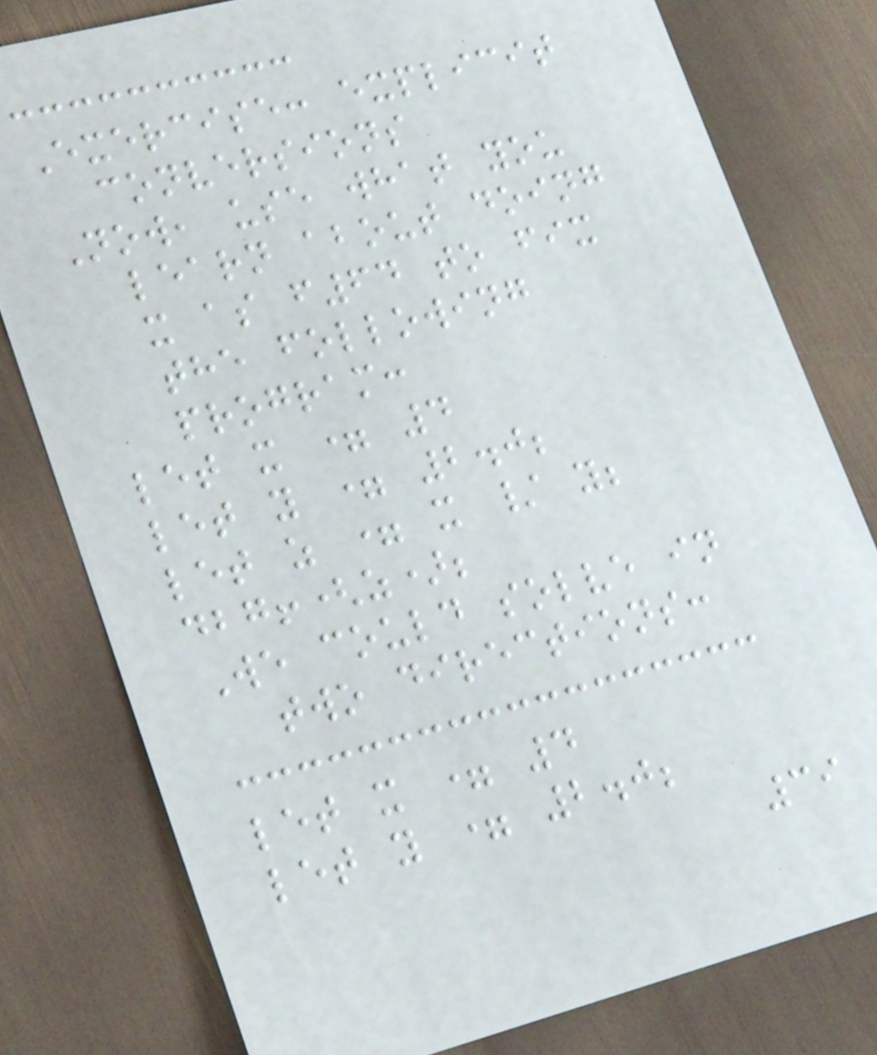Exercise: explicit
conversions
Now, use what you
learn about doing
x as f64 to fix
the following
program:
let x = 4
let y = 2.0;
let z = x / y;
dbg!(z);
We could solve in
two directions:
let x = 4
let y = 2.0;
39
